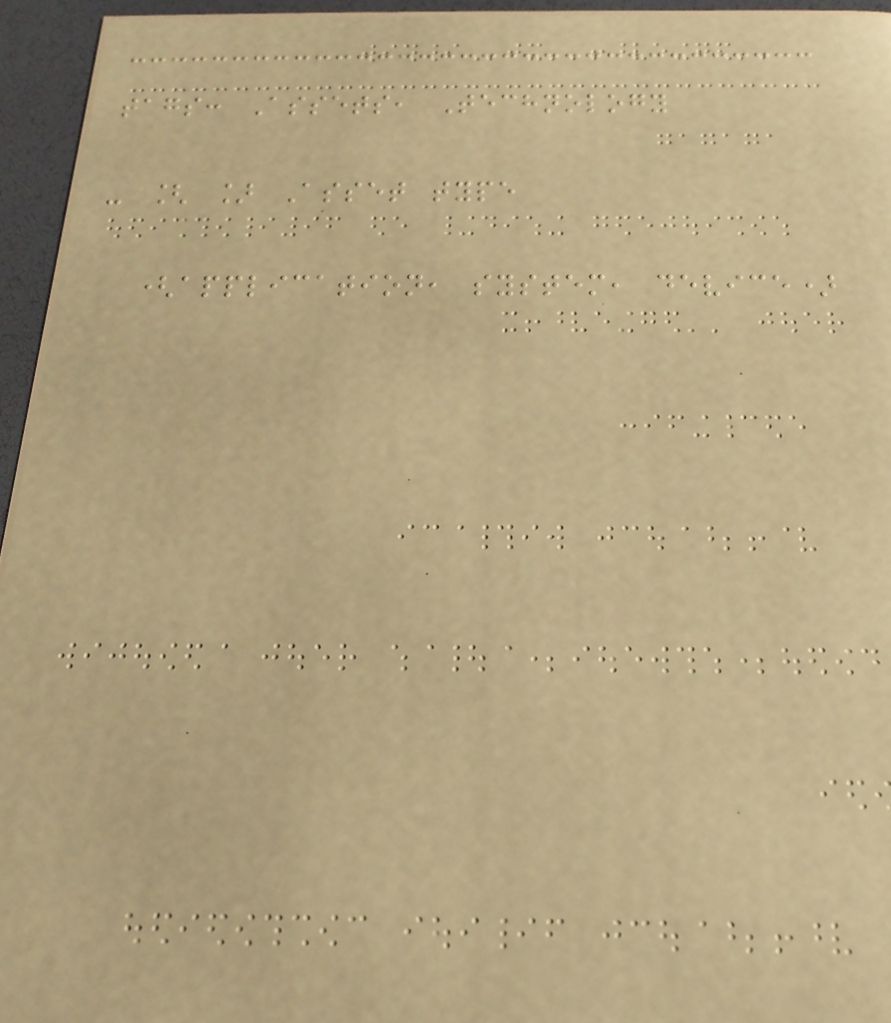tags: Assets, Technology
- [ ] Asset type
(application, system, device)
